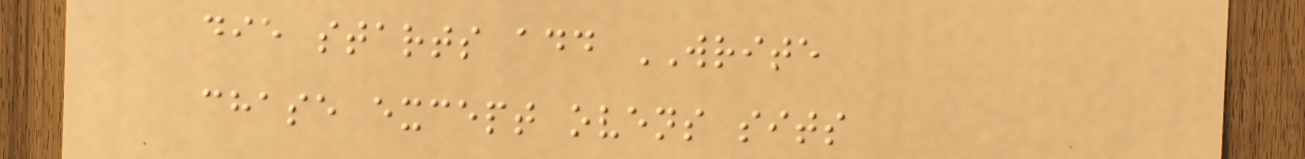die starts add WRITE
chase except ovens sits
